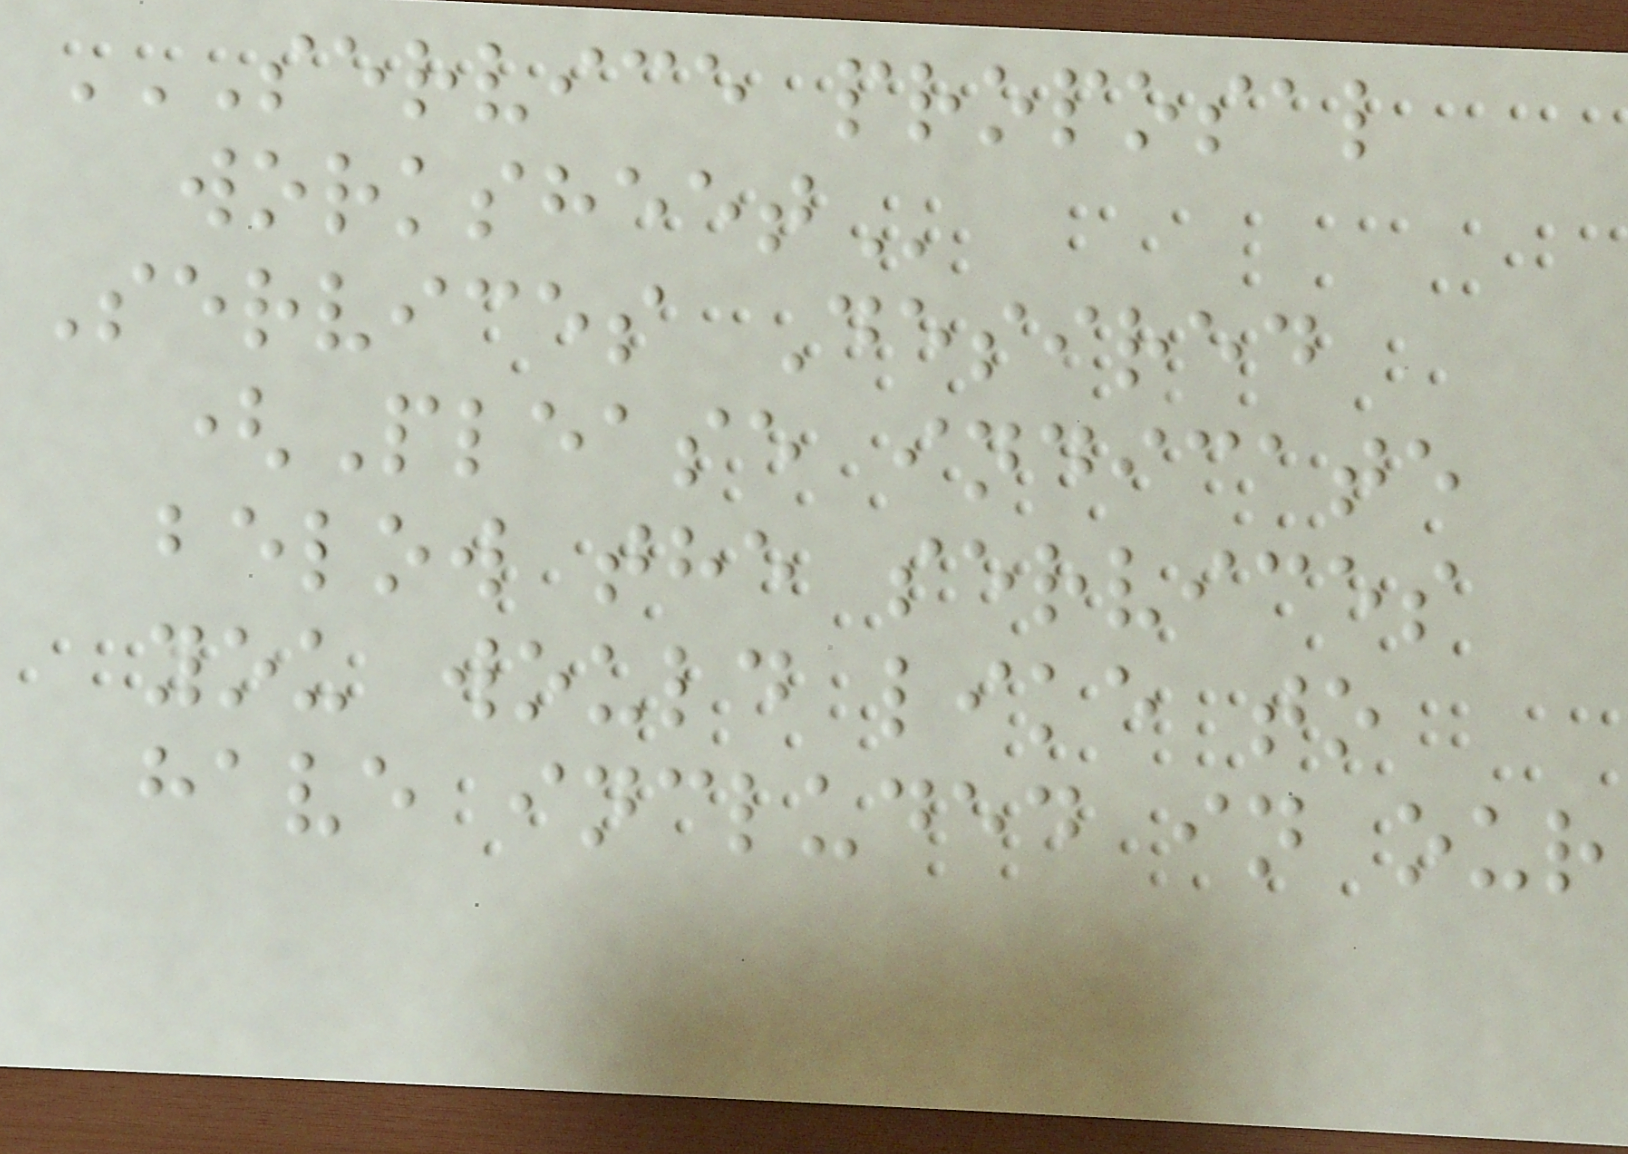SERVICE PROPOSAL
WORKSHEET
Services Desired
(Please indicate
below the services
you would like to
have included in our
